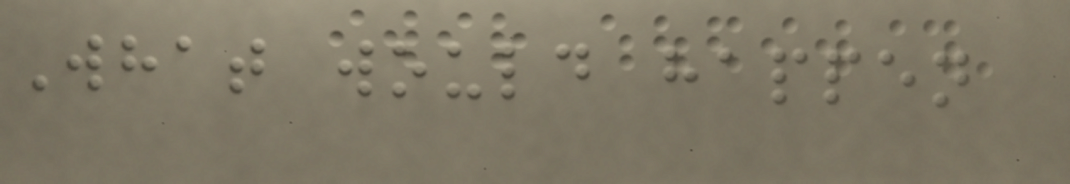What would happen
